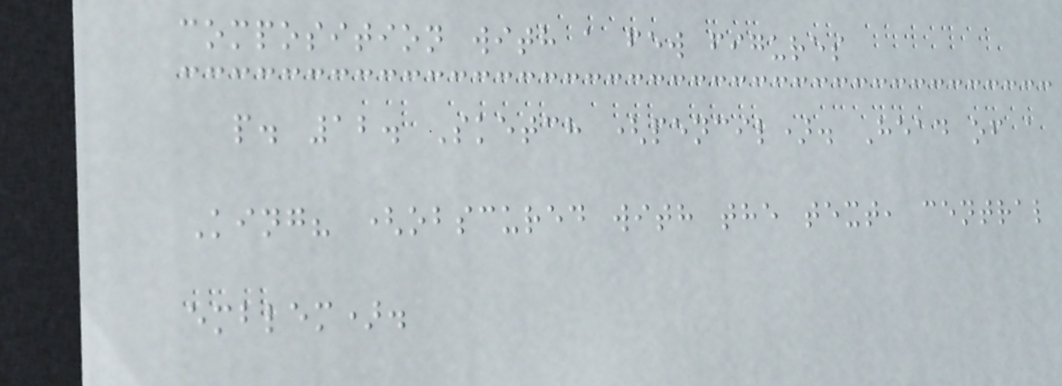composition with a few figures
p. 12. Sketch (pencil). Head of a
King? (obscured with the text, central
emblem).
